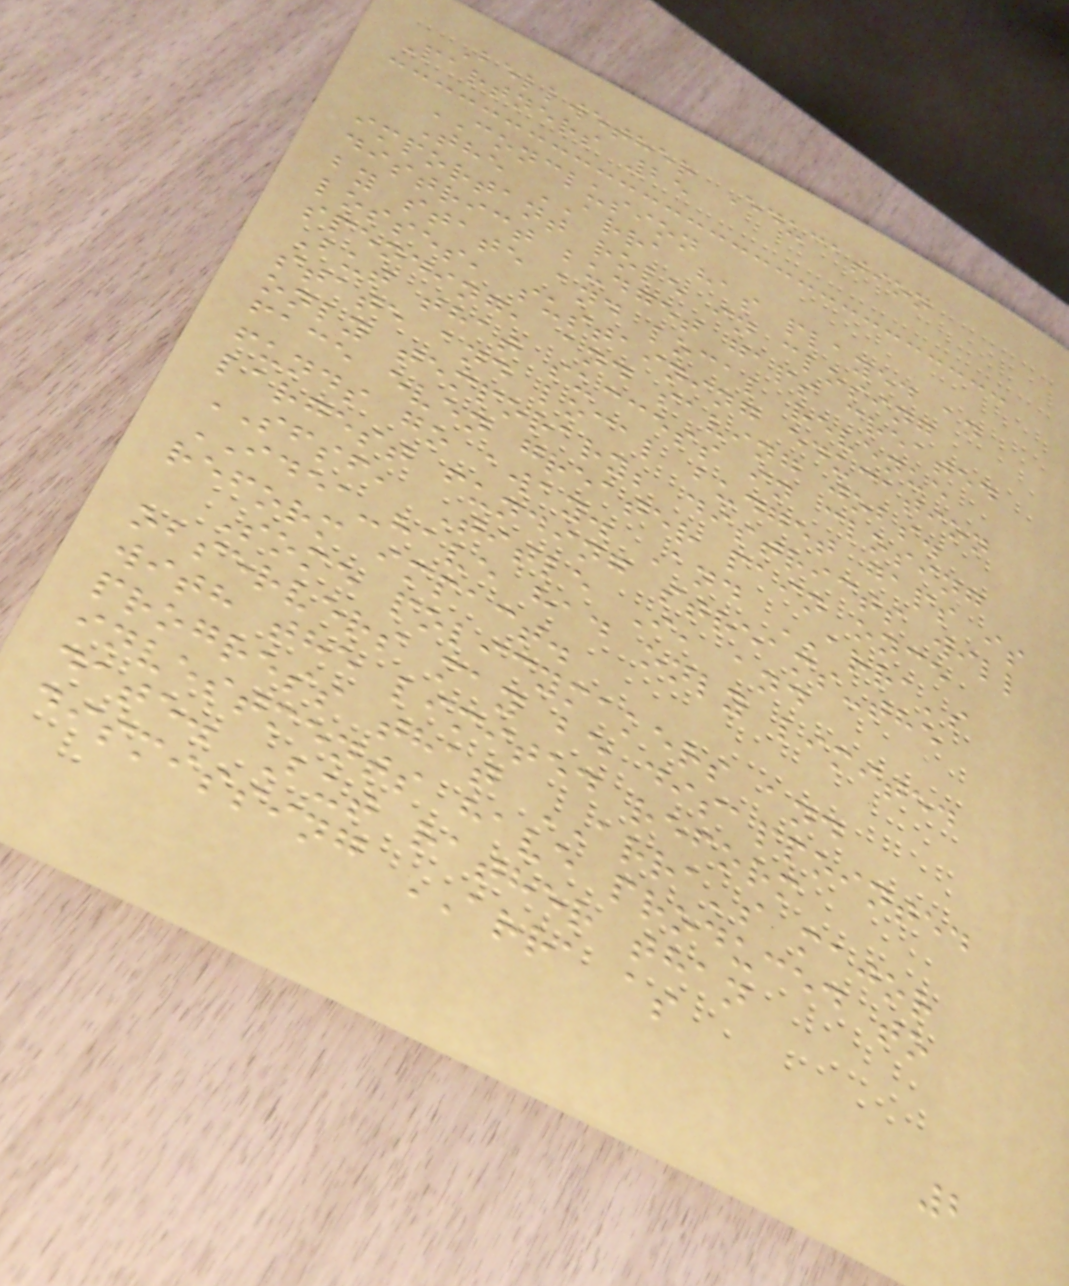Bellwether Education
Partners 25
CONCLUSION
The ARRA has played an
important role in closing
district budget gaps created
by state and local revenue
losses, sustaining education
spending, and saving jobs.
But that success in closing
state and local budget gaps is
only temporary; districts will
face even greater pain once
funds go away. And ARRA's
largest funding streams-the
SFSF, Title I, and
IDEA-have had only limited
reform impact.
Some policymakers and
observers may be disappointed
with the limited reform
progress that ARRA's major
investments have produced to
date. But rather than
dismissing ARRA as
2
